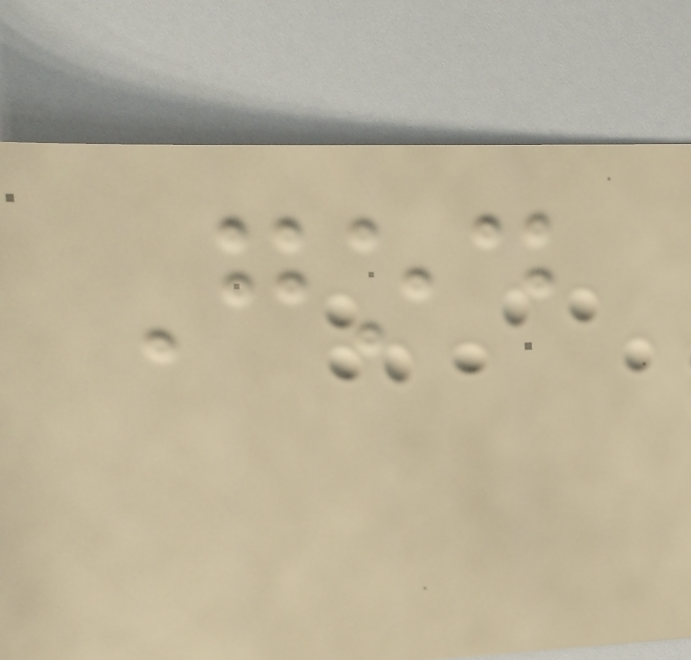God
